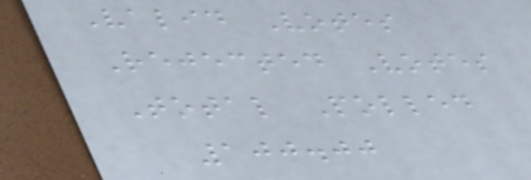Valid Votes
Rejected Votes
Total Polled
100.00
